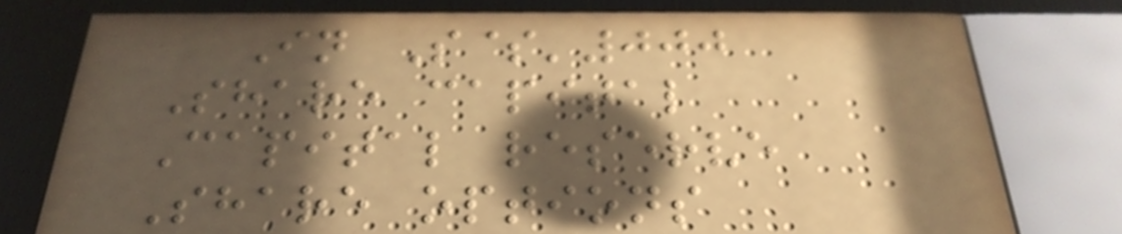In S$'000
Share capital
Capital reserve
Share options
